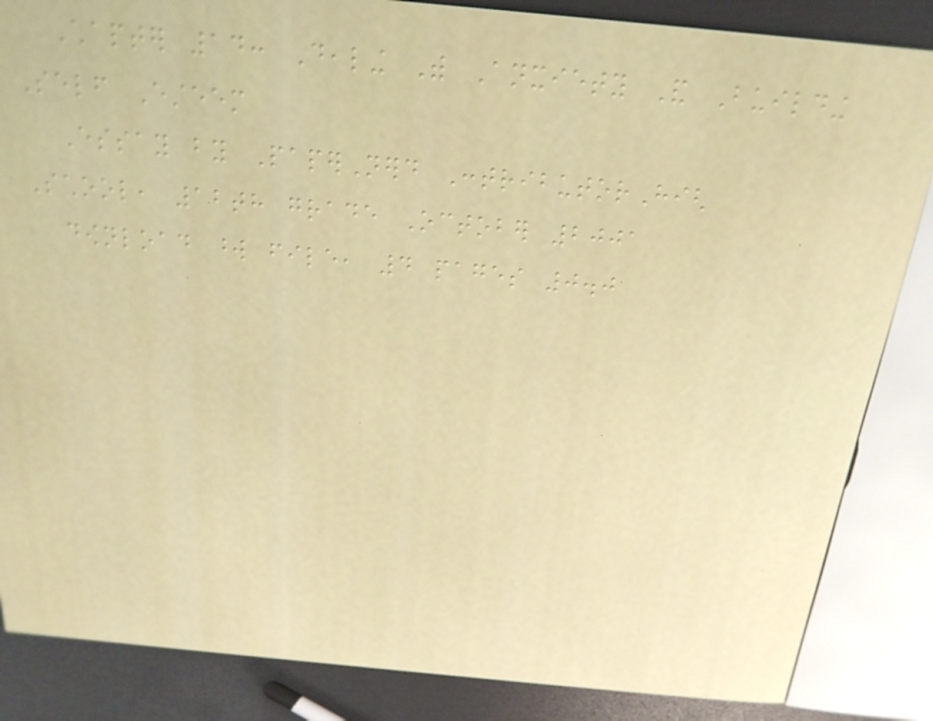Chapter 14: Dealing With Anxiety And Building
Self Esteem
Essay by PaperNerd ContributorHigh
School, 12th grade October 2001
download word file, 4 pages 0.0
